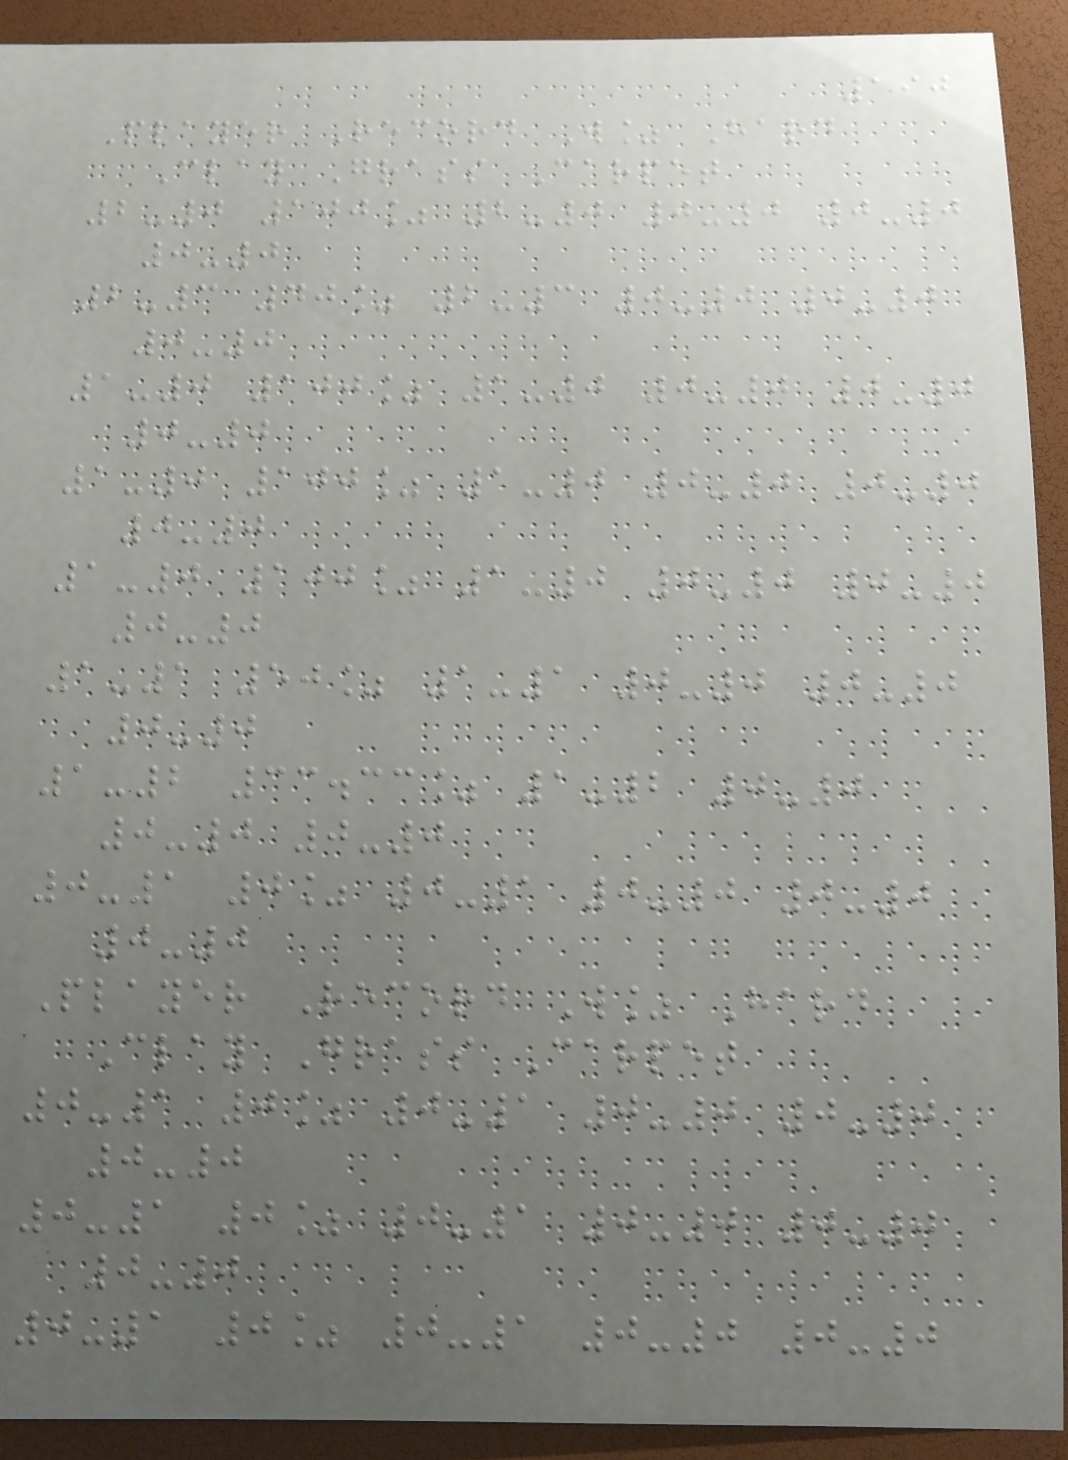190
Player Record W% Hard
Clay Grass Carpet
2-0 100% 2-0 0-0 0-0
0-0
2-3 40% 2-3 0-0 0-0
0-0
1-0 100% 1-0 0-0 0-0
0-0
1-0 100% 1-0 0-0 0-0
0-0
1-0 100% 1-0 0-0 0-0
0-0
1-1 50% 1-1 0-0 0-0
0-0
1-2 33.33% 1-2 0-0
0-0 0-0
0-1 0% 0-1 0-0 0-0
0-0
Player Record W% Hard
Clay Grass Carpet
0-1 0% 0-1 0-0 0-0
0-0
0-1 0% 0-1 0-0 0-0
0-0
0-1 0% 0-1 0-0 0-0
